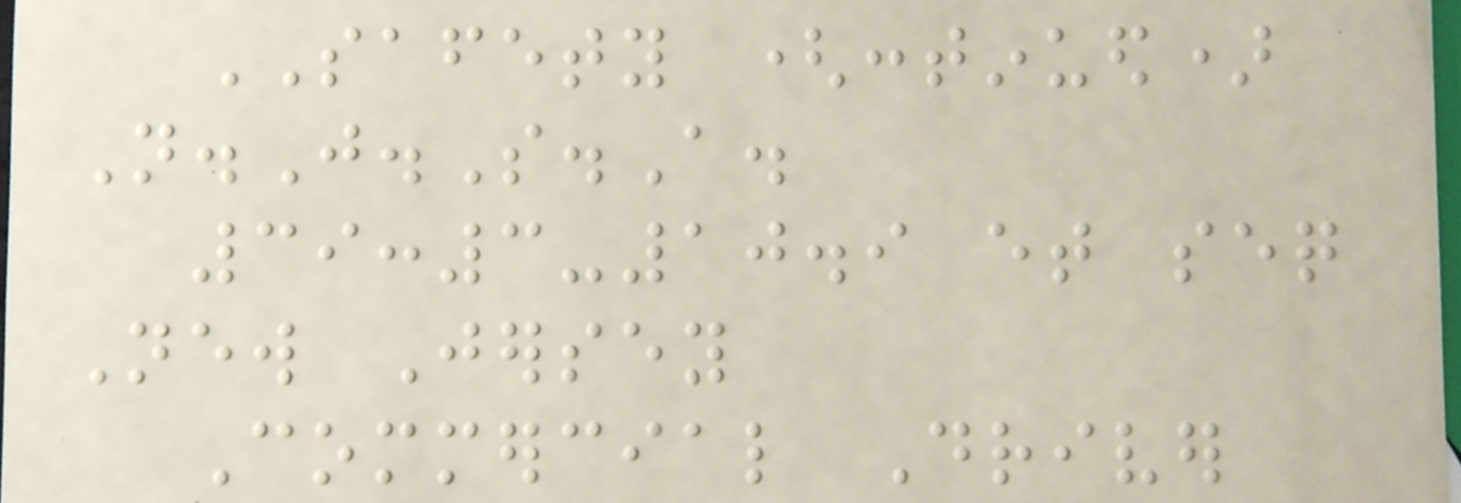SAFETY (continued)
N.J.S.A.
39:3-10.9 et seq
New Jersey
Commercial Driver
